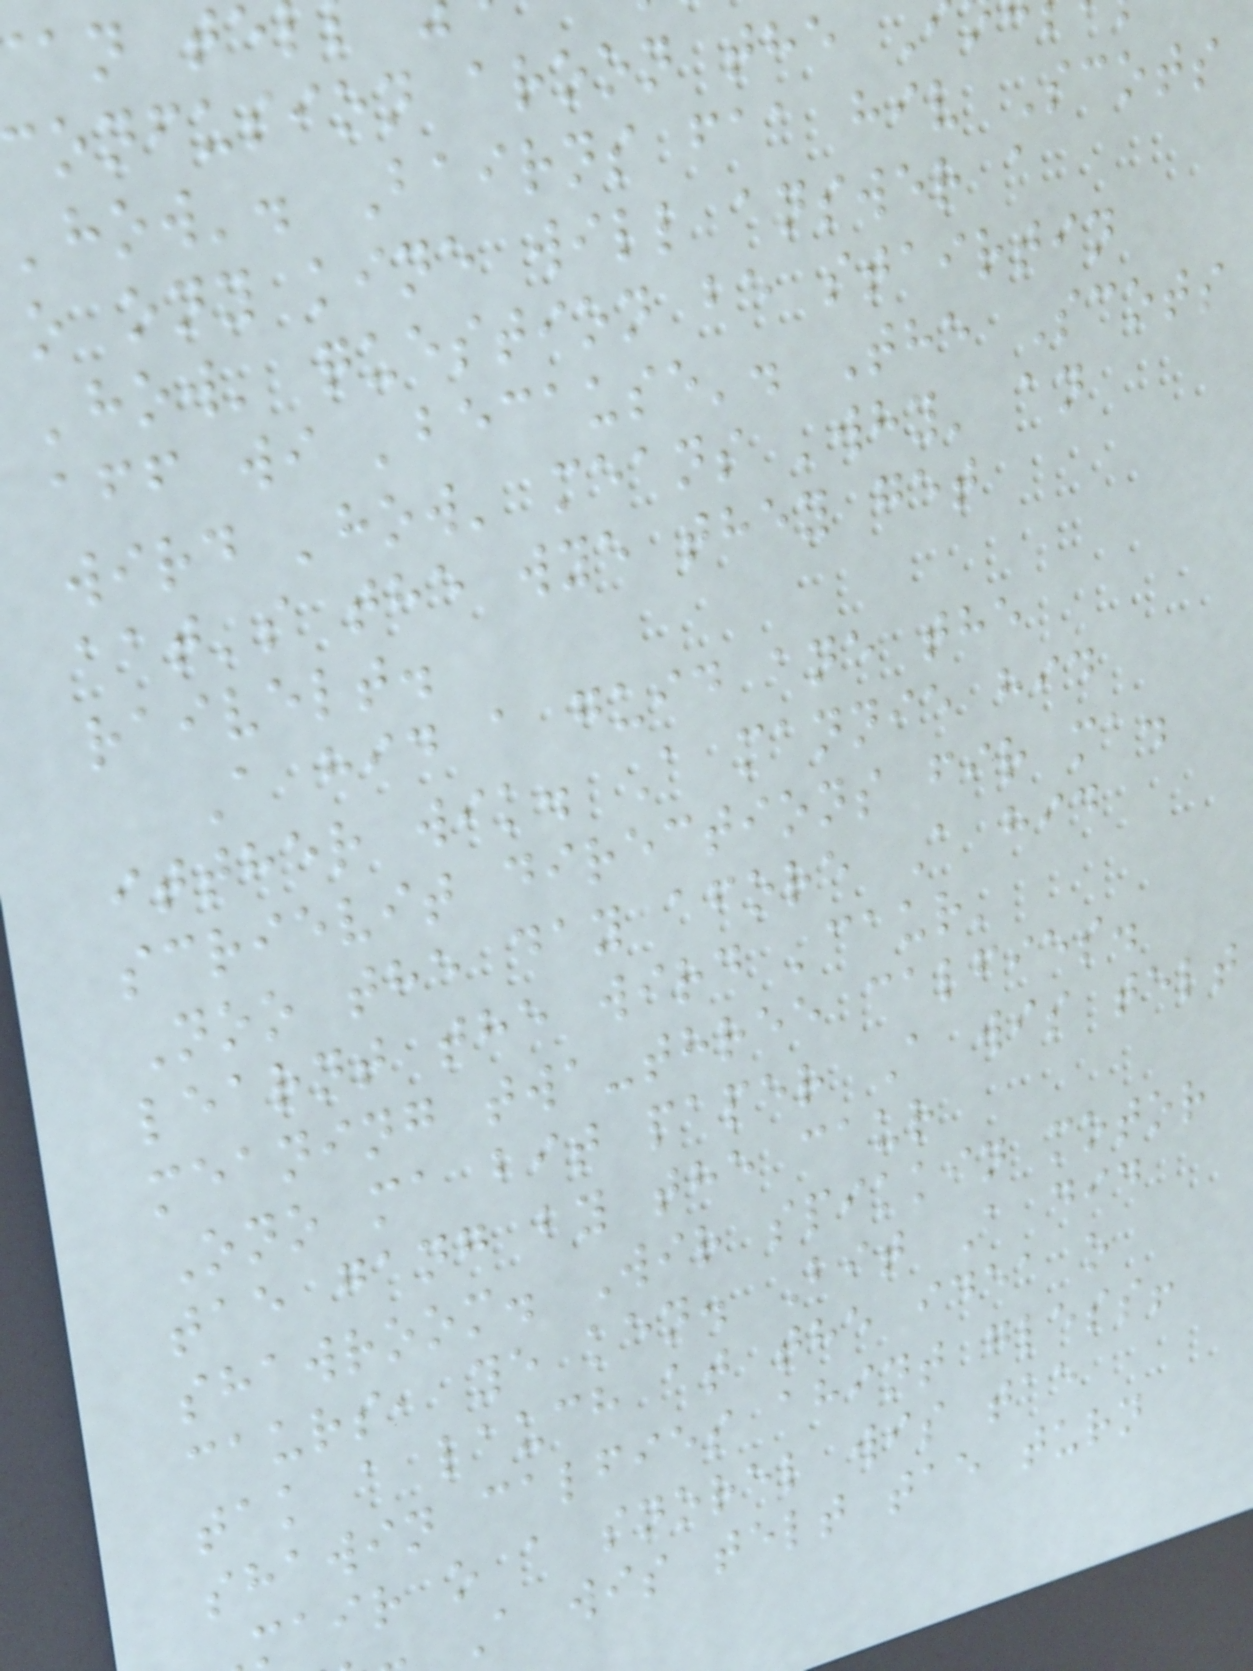confusion aroon the
'how'. Bairns faa hiv Scots
o ony kine will answer a
'how' question be stairtin
aff wi 'because'. The Scots
wird 'how' means 'why' an
aat's the wye they get
raivelt.
A hid a guid ane the
itther wik. A mannie hid
scrievit directions fir ma.
Noo the day afore A hid
learnt the wird 'caur'
meaning twa-three calfies.
Ono ma bit paper A wis telt
tae gang by the caur
shawroom. Wir spikkin motor
caurs, ye ken. Bit A did
tak a lauch at the idea o
shawin calfies ahint gless!
mair o a snorel wis tae
A wis telt tae turn
